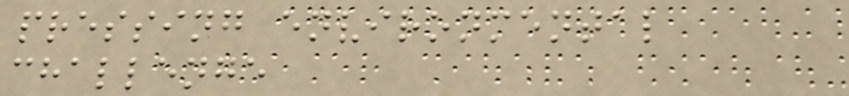pressing environmental
challenge
